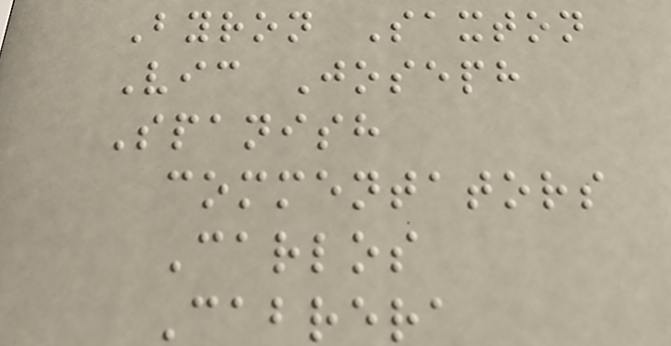Byron Saxton
Vic Joseph
Spanish
commentators
Carlos
Cabrera
